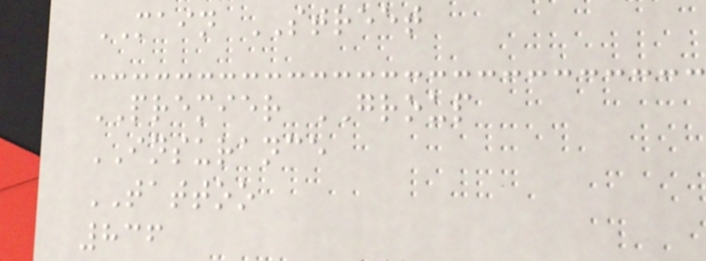MAIN STREET
PREMIER GROUP
INSURANCE
TATTOO
836
